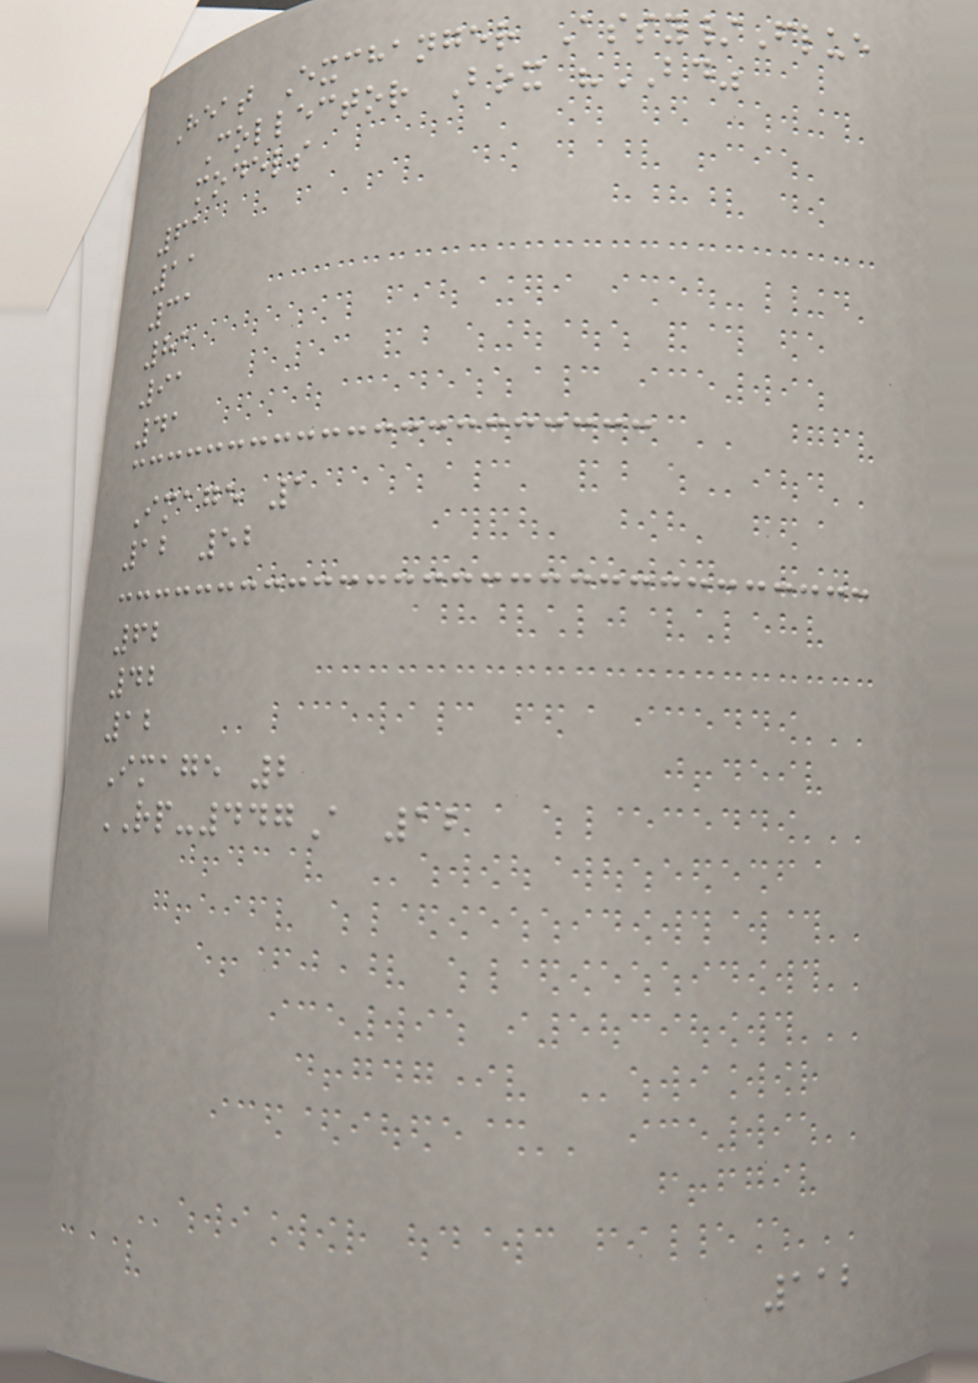Heat Exchanger Assy/Flue
Collector Box "BD"
models
61
11
31
81
91
41
Image 1
12 52
62
42
12
Image 2
RP-447A 12
112
